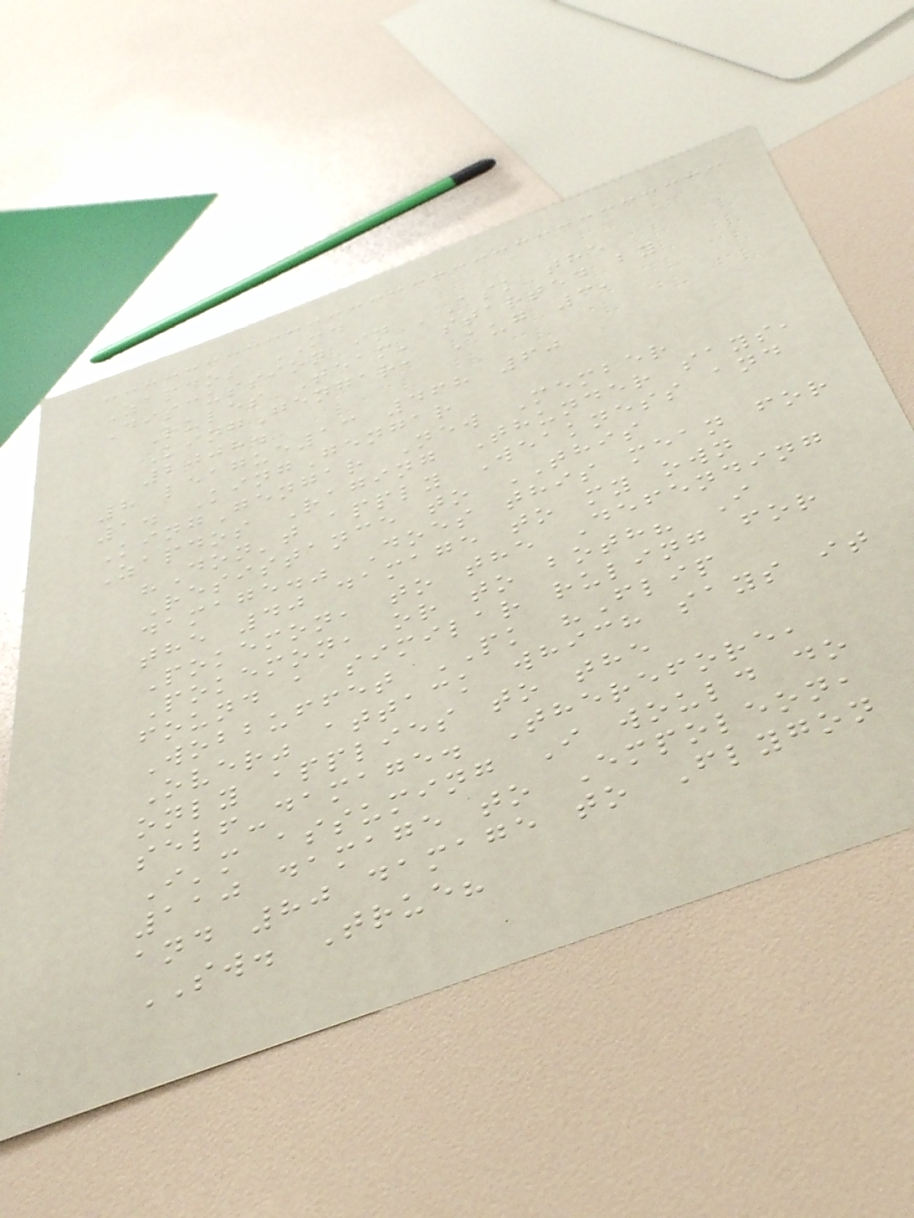Zapdos MD
Discussion in 'Ask the
Rules Team' started by
KingGengar, Aug 3,
2008.
8 league13 468 60
1. KingGengar
KingGengar New Member
Zapdos Raging Thunder says,
"Don't apply Weakness and
Resistance to THIS
damage." Does this mean for
the 40 damage to my own
Pokemon, to the Defending
Pokemon, or to both? I
found a similar ruling for
Wobbuffet PK "Flip
Over" attack which says it
only applies to the
self-damage. Therefore,
I'm assuming I would do
110 damage to Empoleon,
and 80 damage to Flygon
SW. True?
